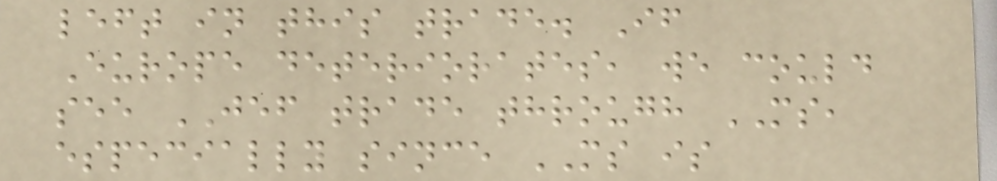left in this trade. If
Europe deteriorates, we could
see JEF trade through MS,
especially since MS is
